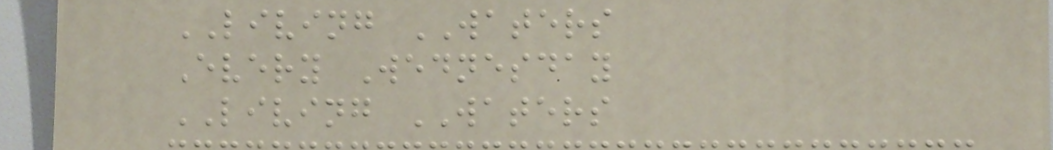LIVING WATERS
Every Wednesday
LIVING WATERS
